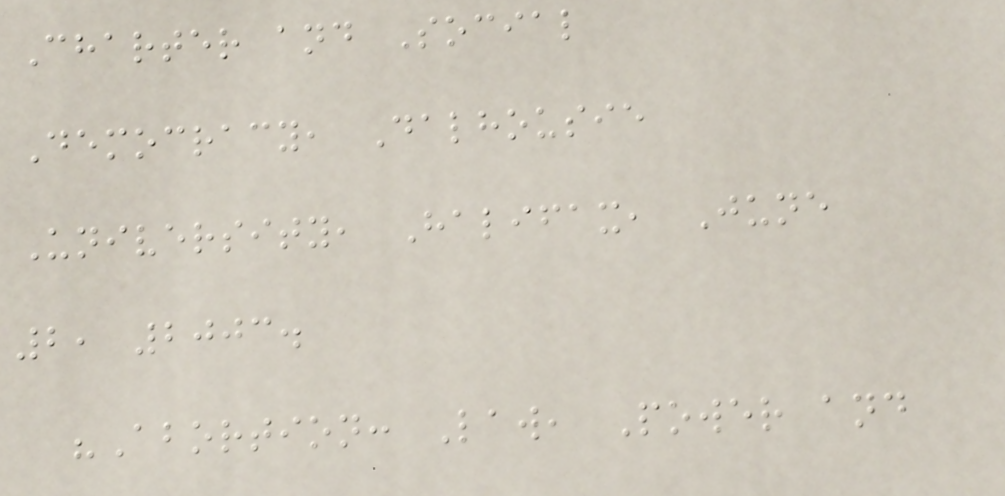Charter and Social
Democracy, Dalhousie
University, Halifax, June
2, 2003.
"Abortion: Law, Power and
